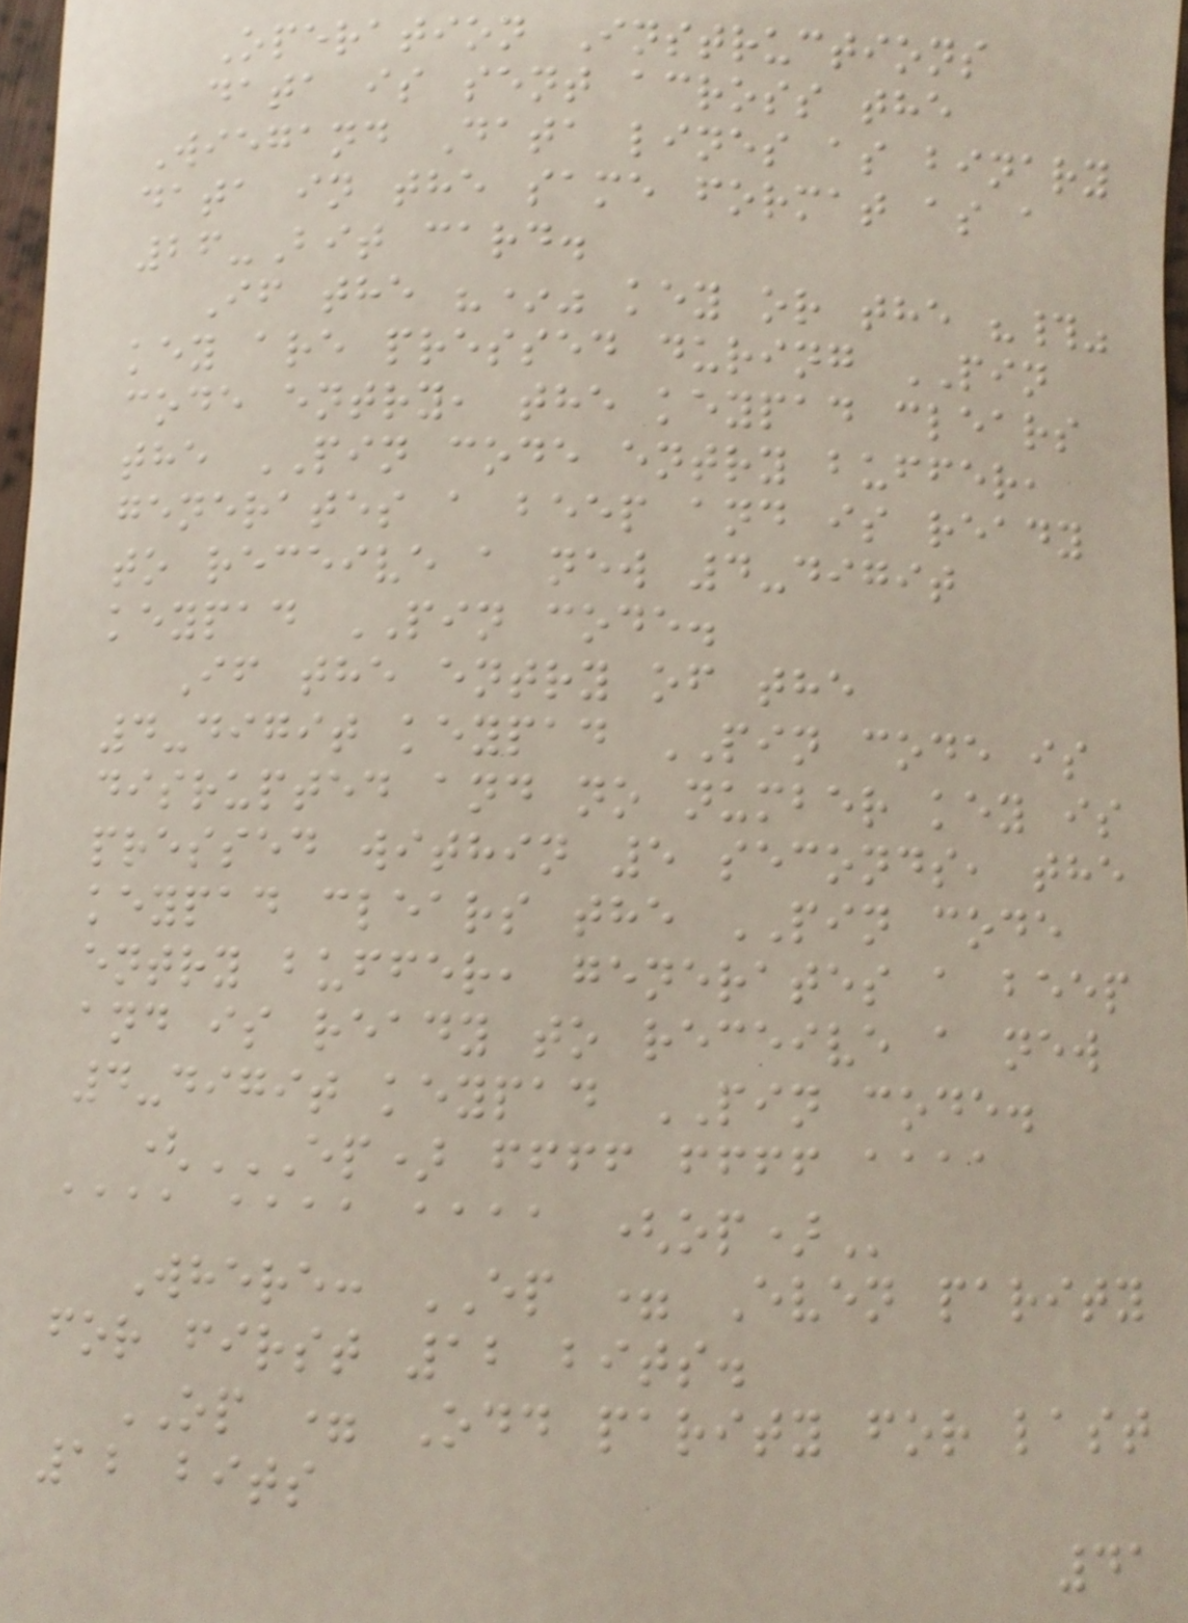Operation Instructions
data is sent across the
Wiegand Data lines as binary
data in the same format as a
26-Bit card.
If the "*" key or the "#"
key are pressed during PIN
code entry, the keypad clears
the PIN code entry buffer,
generates a beep and is ready
to receive a new 4-digit
keypad PIN code.
If the entry of the
4-digit keypad PIN code is
disrupted and no number key is
pressed within 5 seconds, the
keypad clears the PIN code
entry buffer, generates a beep
and is ready to receive a new
4-digit keypad PIN code.
(EP) FFFF FFFF AAAA
AAAA AAAA AAAA (OP)
Where: EP = Even parity
for first 12 bits.
OP = Odd parity for last
12 bits
41
